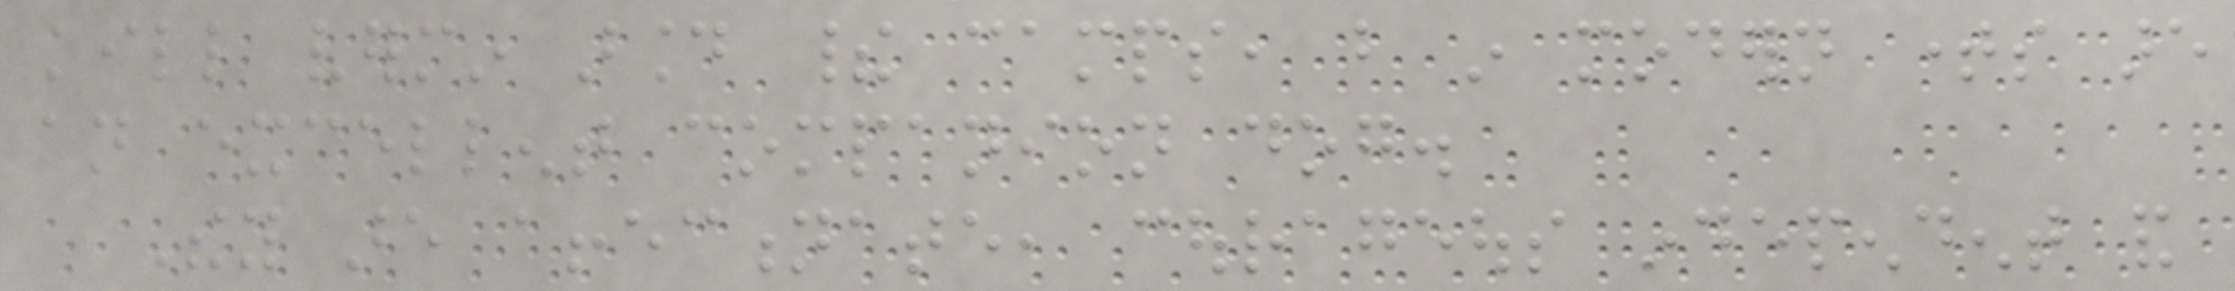kill vermin around their camps, but in modern times are
an excellent companion dog.
They are affectionate, courageous independent and
